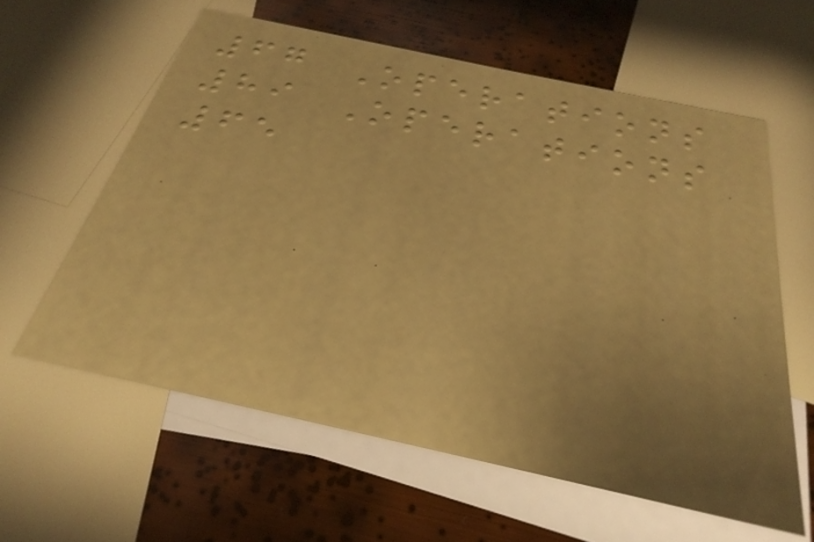67 Operations
89 Operations
65
